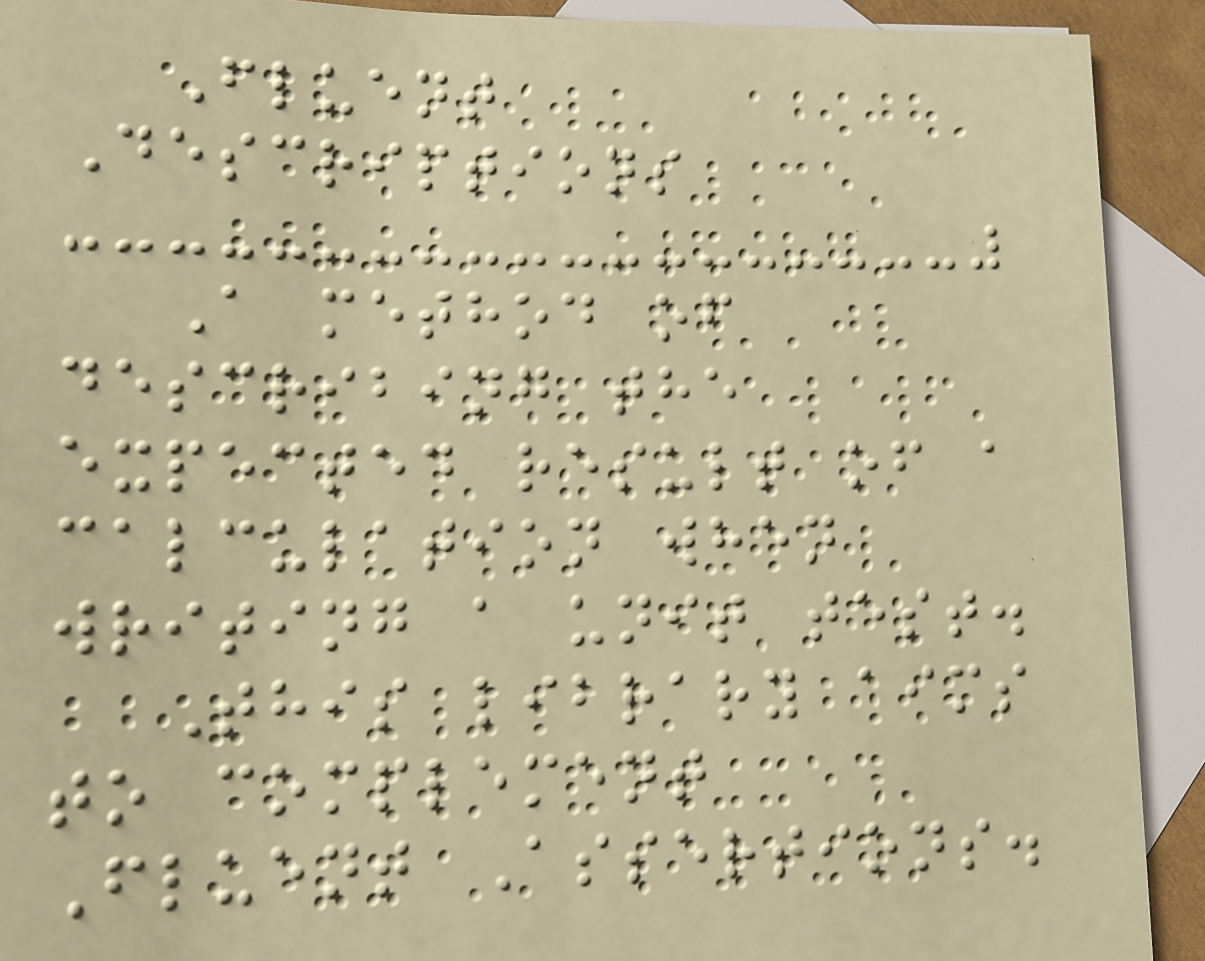Fluent
Descriptions
A method of
describing the
expected result of a
calculation when
writing a unit test.
This library aims
to complement
Fluent Assertions.
